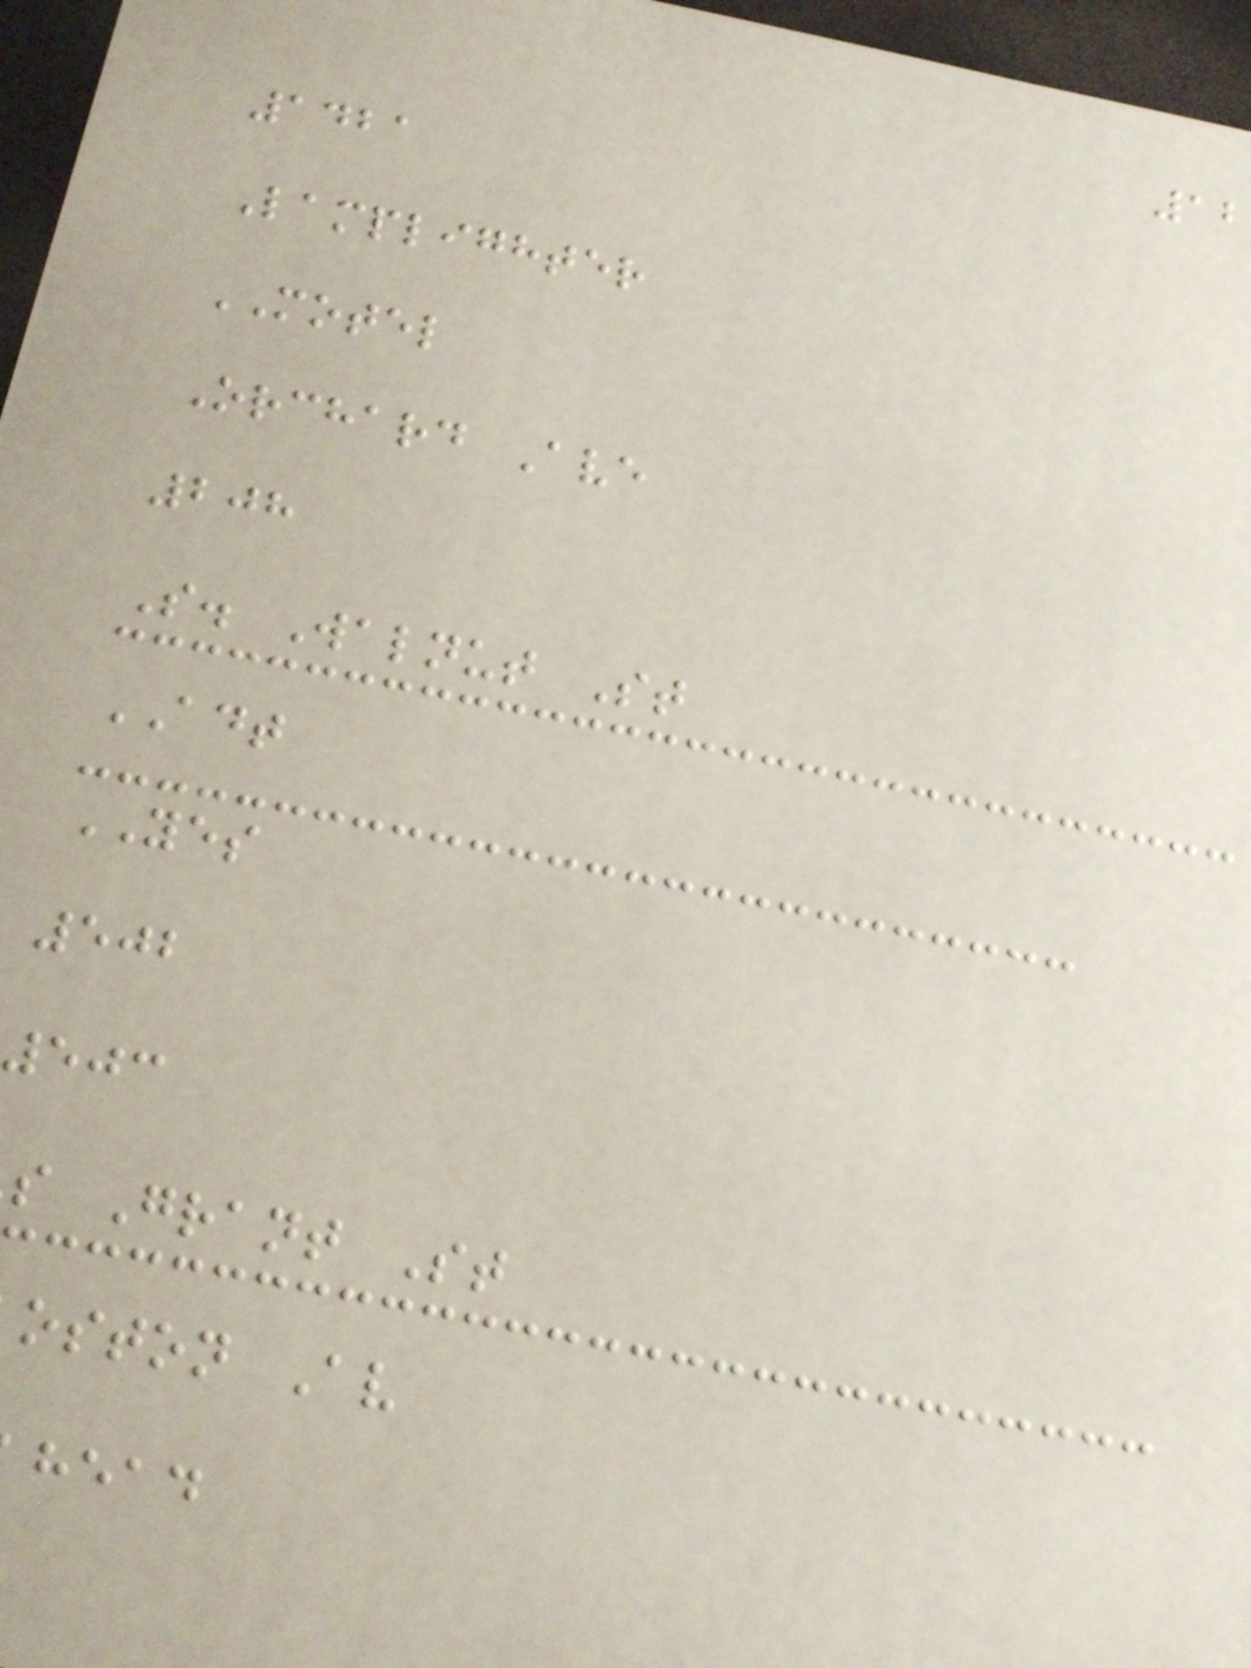1421
Lamplighter
MOTEL
Orchard Ave
208
S. Walnut St
ADT
YES
502
503
s Grant St
oston Av
head
